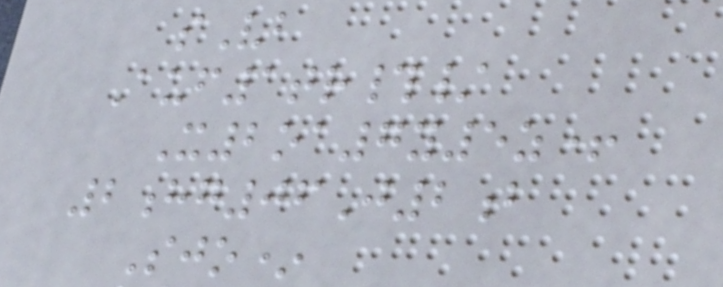sVb
Auf1tr#/
X2oa7y5z+
2hg06J2b
Sjo*
